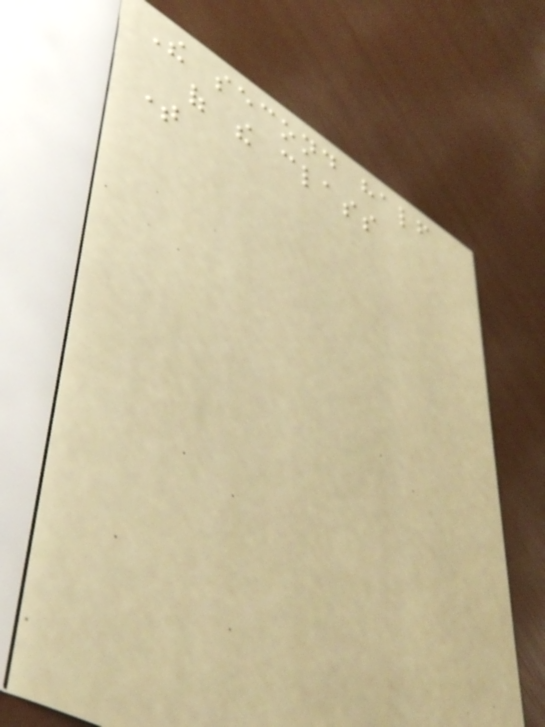The second half
of the class
time
